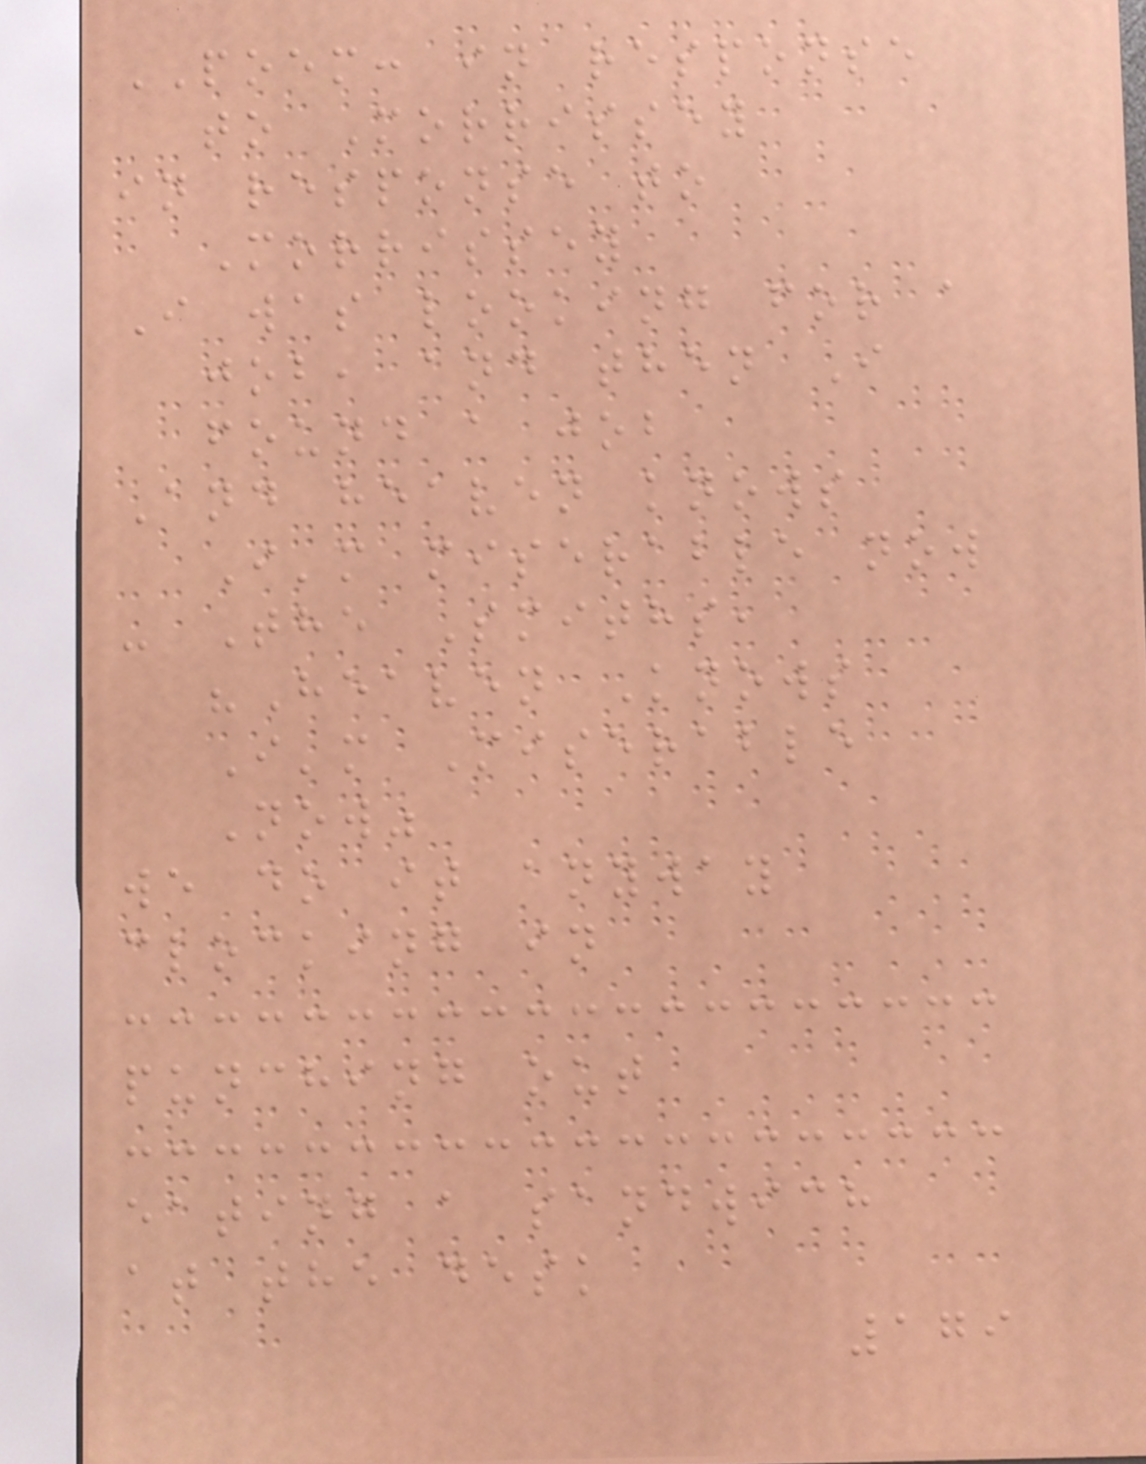POEM: in response
to Morrissey
in response to
Morrissey
I was looking for a
job, and then I
found a job
And heaven knows
I'm miserable now
- The Smiths,
"Heaven Knows
I'm Miserable
Now"
we do it anyway
clocking in
punching out
eating a sandwich
at the desk
179
